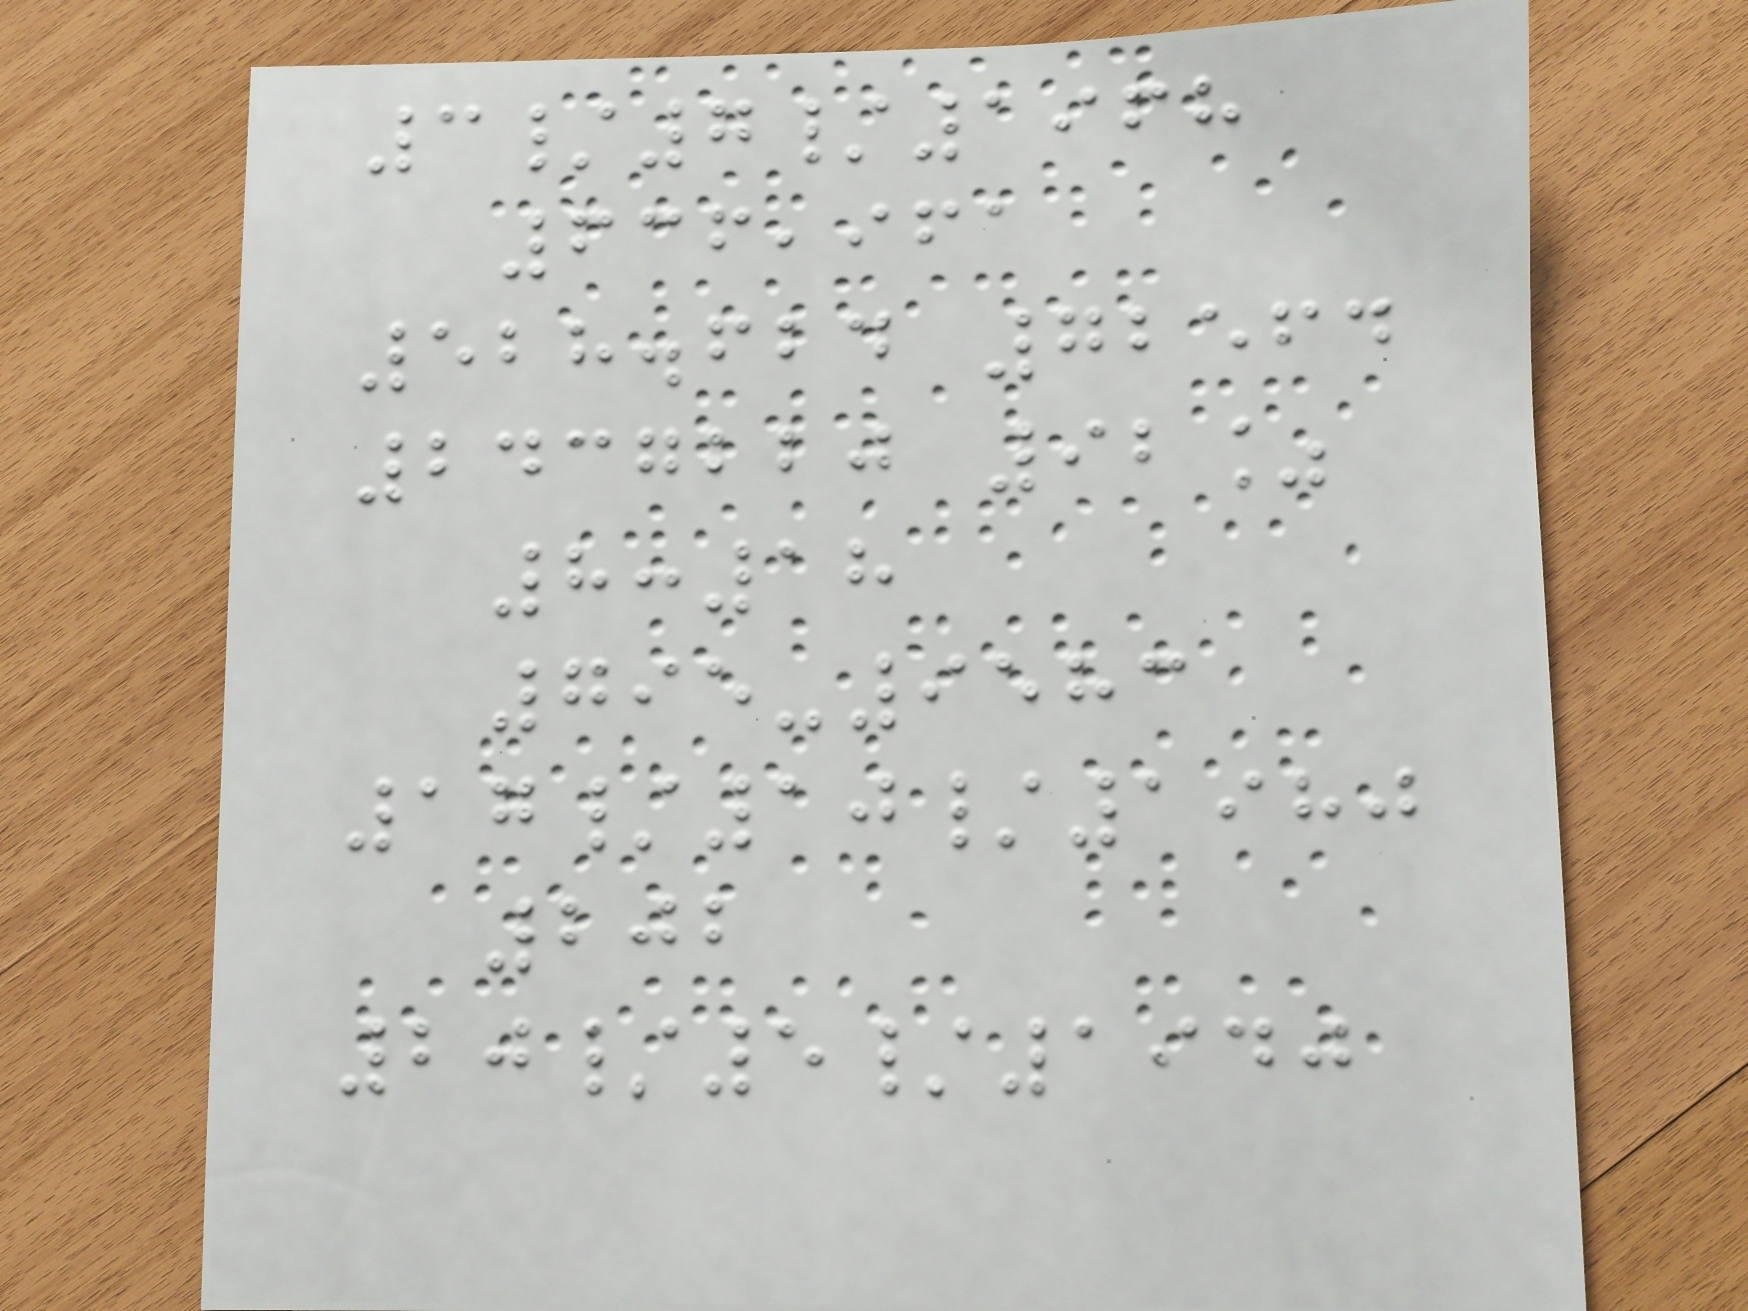3/7/1968
636,961
528.624 72564
2437220 92%
8:18
795-9583
17/10/1980
202
20/5/1940
